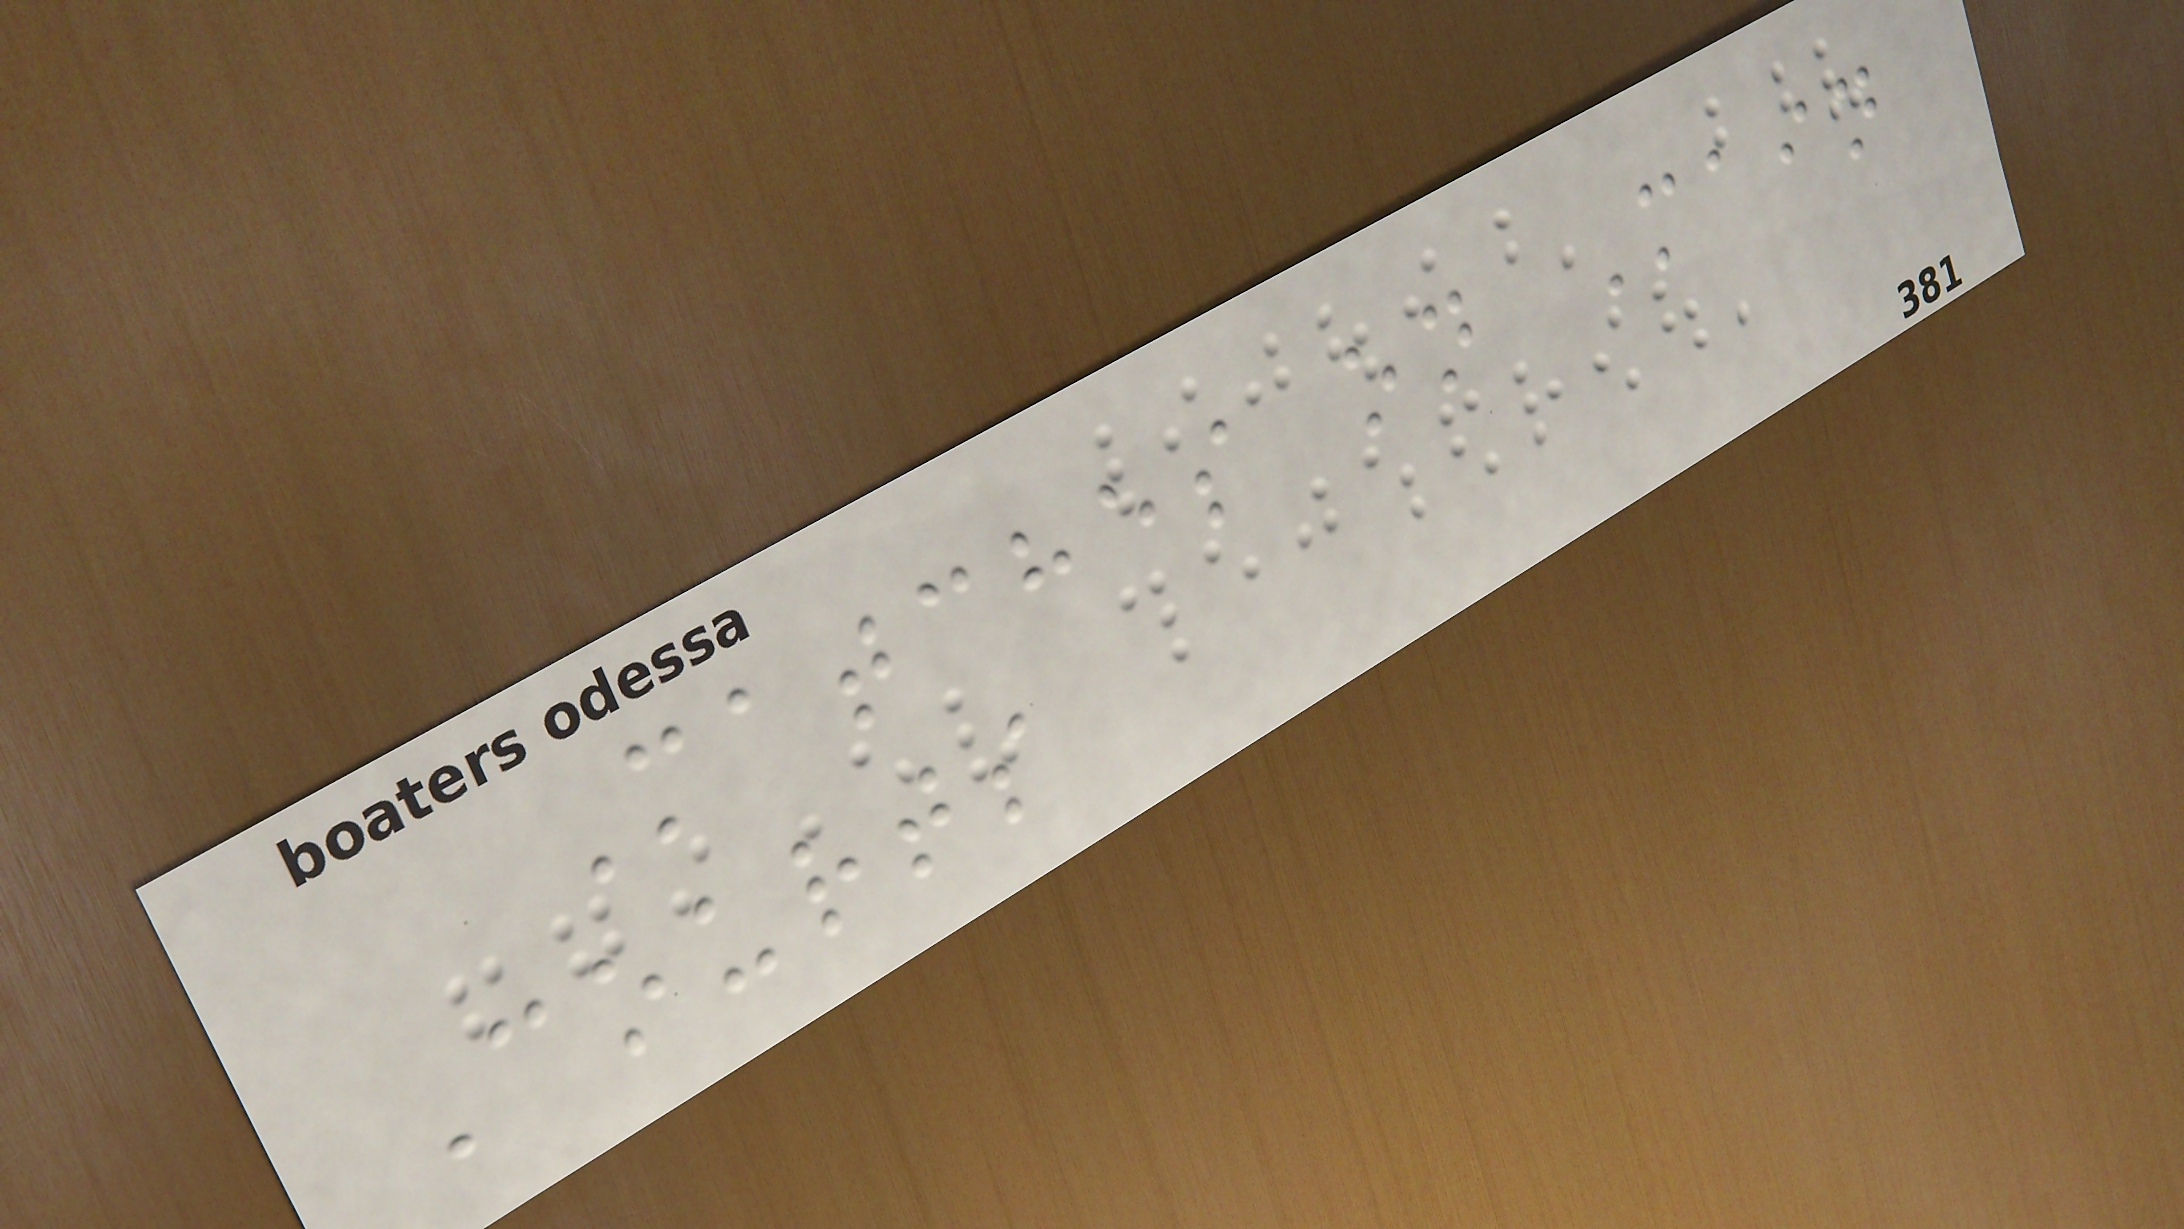Matches on Main
Courts
